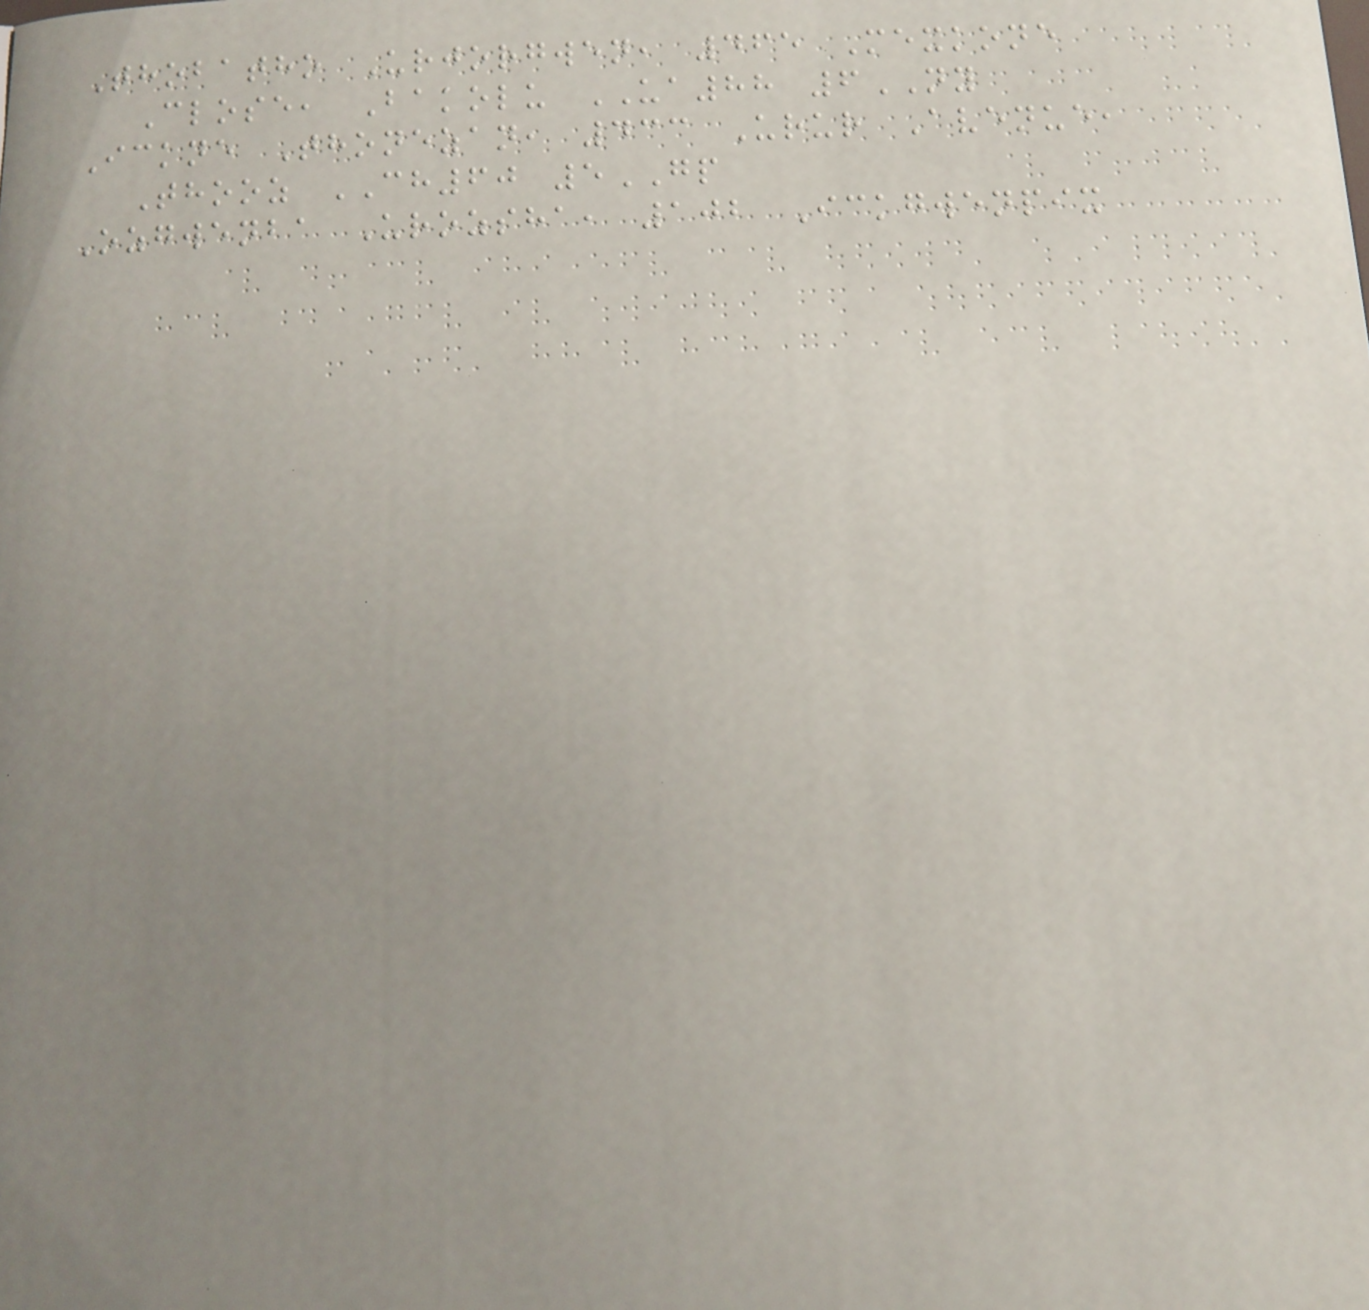Thobatho Urjorgwen, 465 Mexkone
Close, Bakolu UA88 6NY
Ickne Thonezan, 433 Urur Avenue,
Thooz CH60 5GP
Ozgwenba Urozsha, 102 Ickgwenpix
